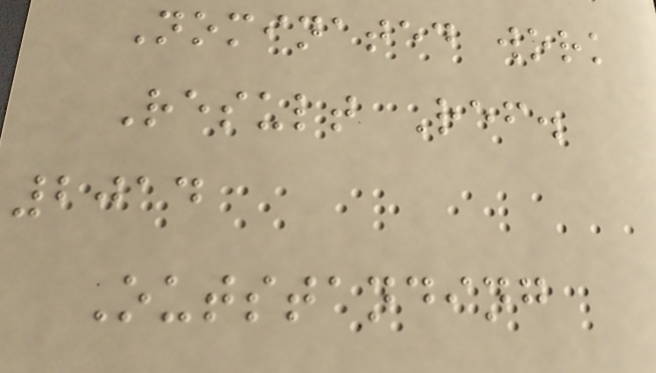Nominated work
Result Ref.
2014
Outstanding
